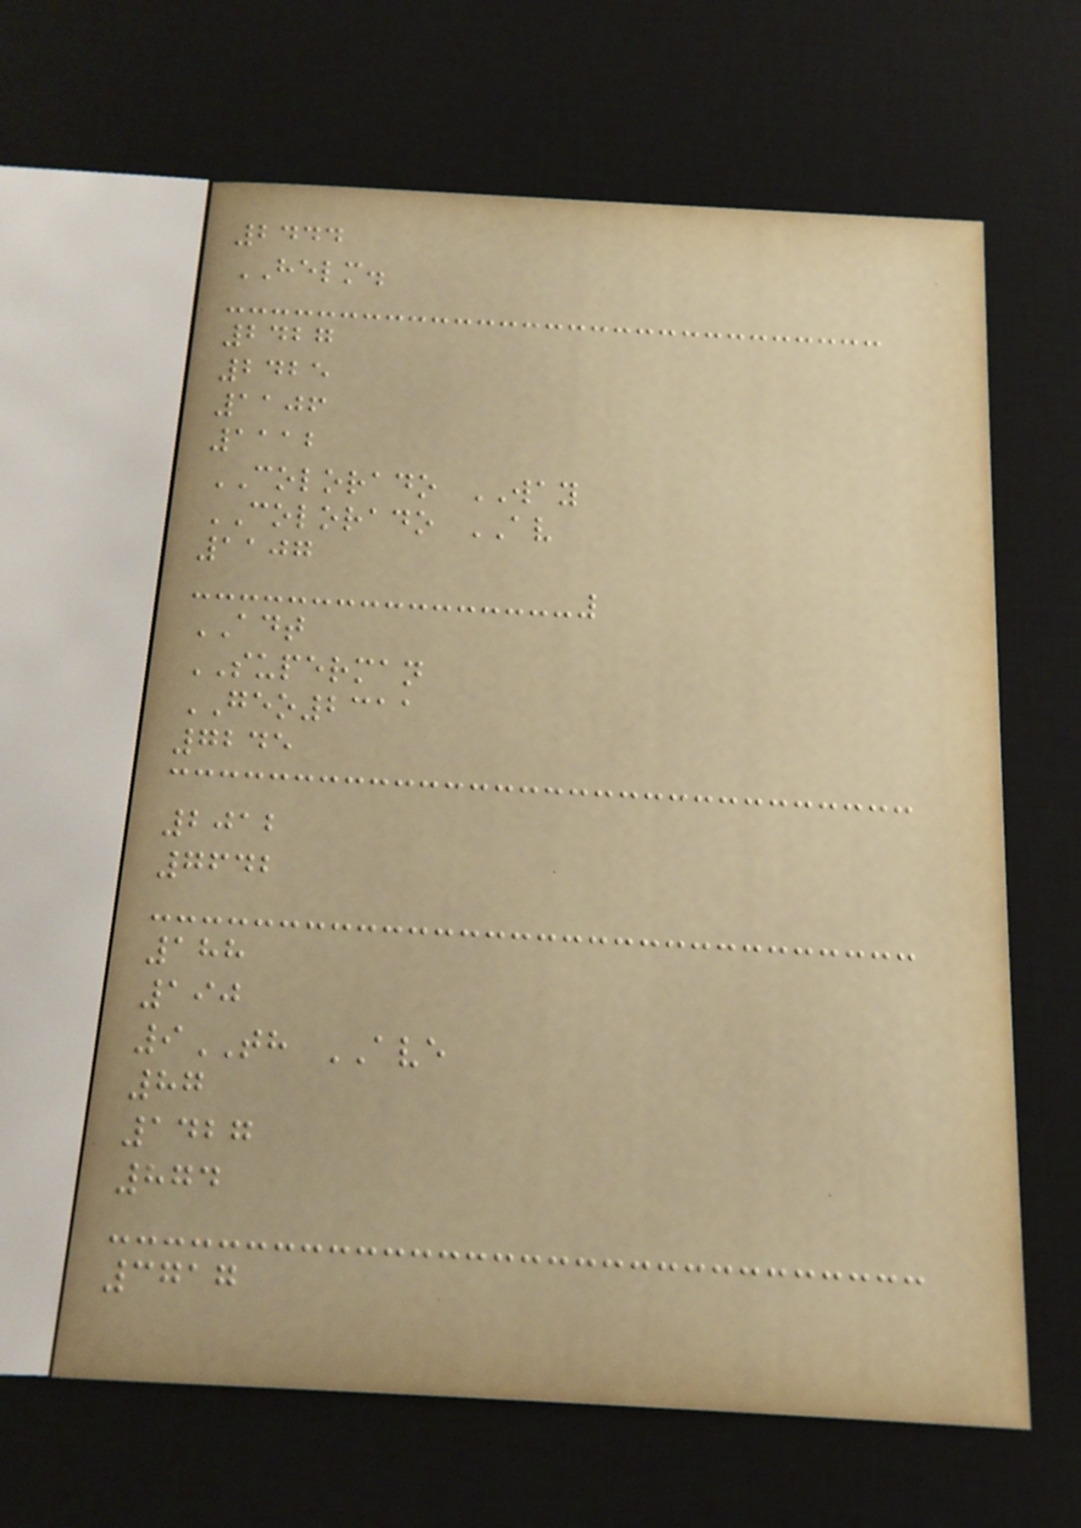2444
HELM.
2427
2425
1106
1112
COLORADO WAY
COLORADO AV
1107
ADT
SUPERMAN
GEO2311
7245
2012
7642
188
190
9TH AVE
87
1427
874
3717
